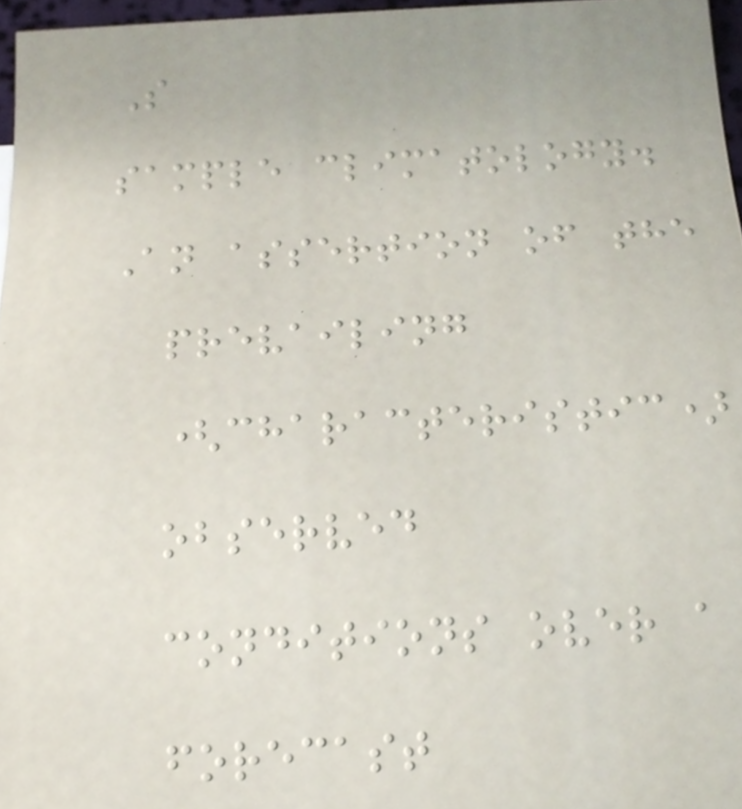S
sample climatology.
An assertion of the
prevailing
(characteristic)
observed
conditions over a
forecast
